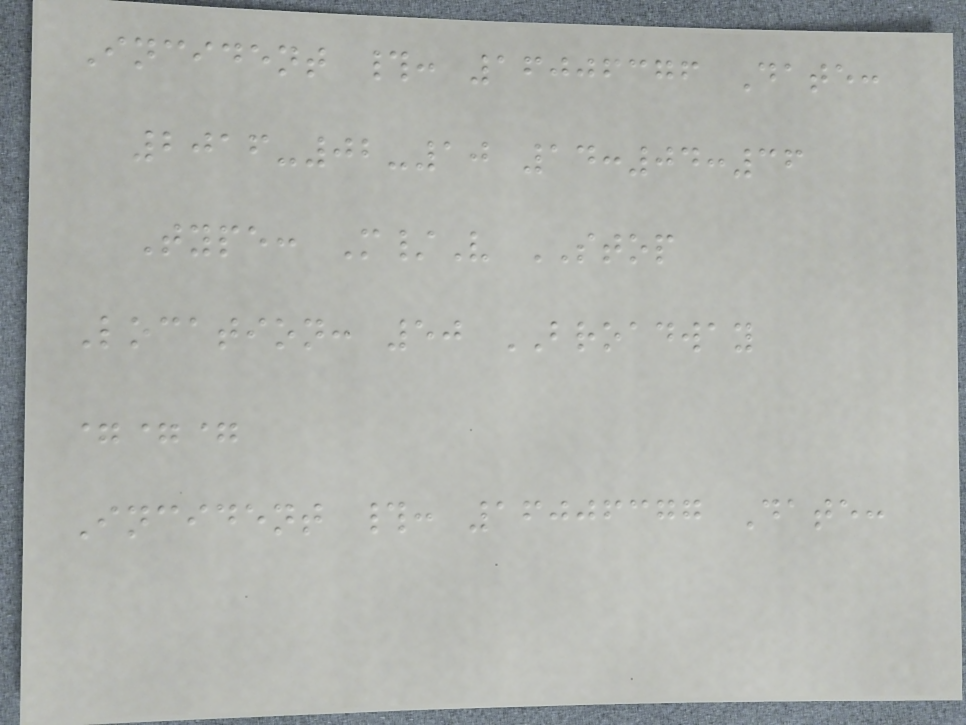Incident #: 16006376 Date:
2016-02-10 14:04:36
Type: M/V STOP
Location: 50 BROADWAY
===
Incident #: 16006377 Date:
